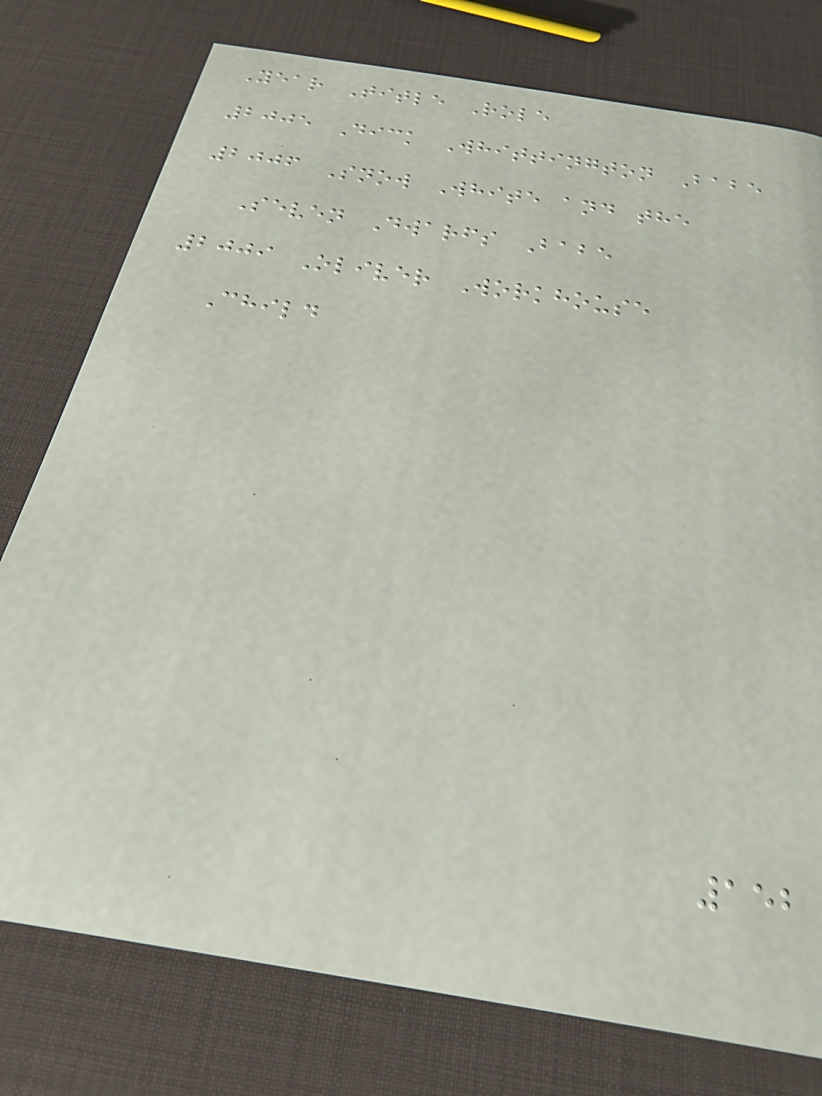Year Title Role
2005 Dick Whittington Babe
2006 Snow White and the
Seven Dwarfs Babe
2009 Oliver Workhouse
Child
152
